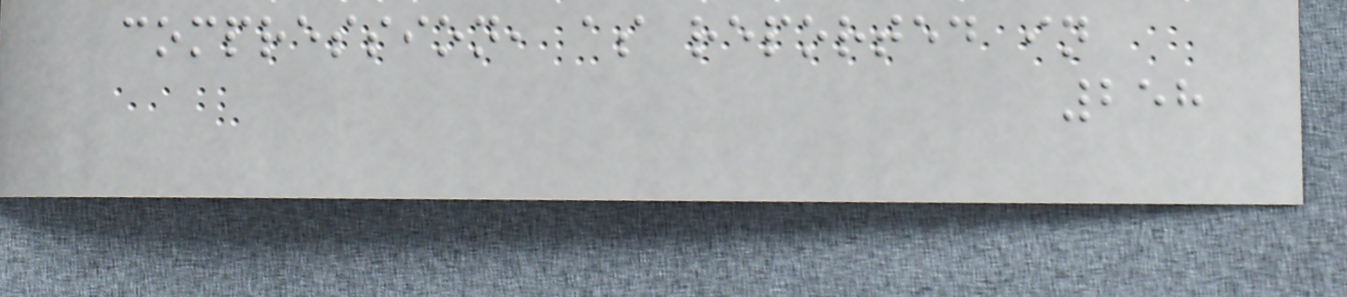compression, as reported in
258
